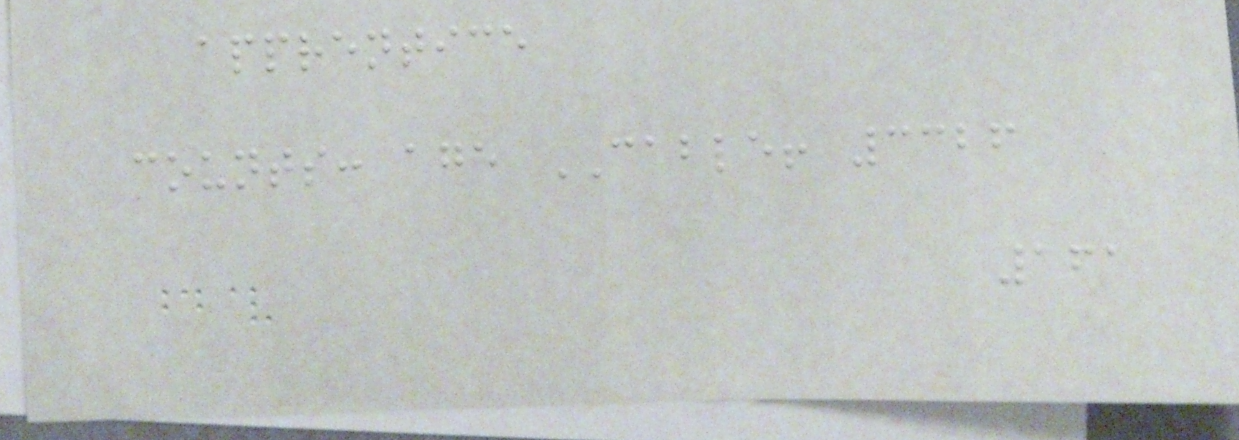apprentice
counts: age CABLE! 3326
161
